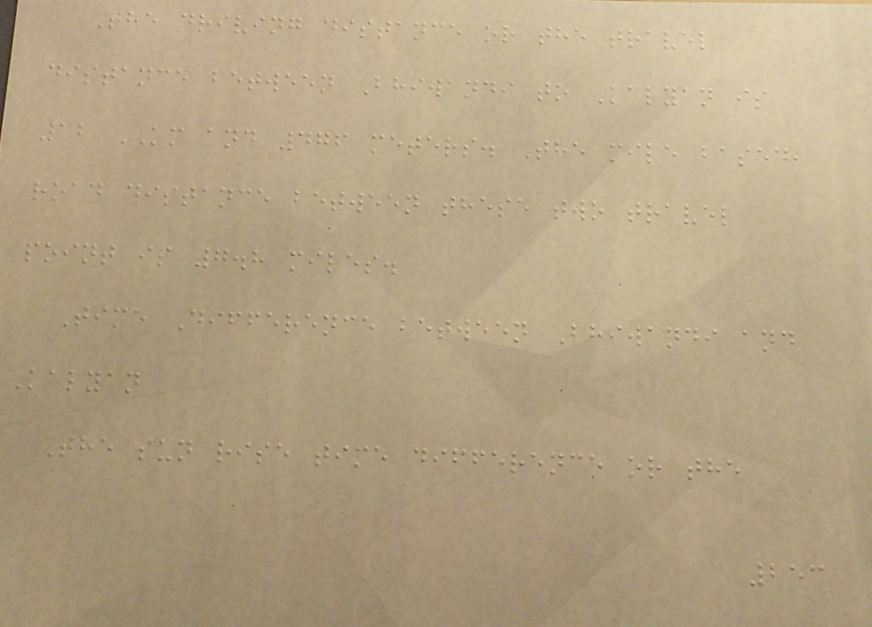The driving distance or the travel
distance between Bhiwandi to Kalyan is
12 KM and 476 meters. The mile based,
road distance between these two travel
point is 7.8 miles.
Time Difference between Bhiwandi and
Kalyan
The sun rise time difference or the
253
